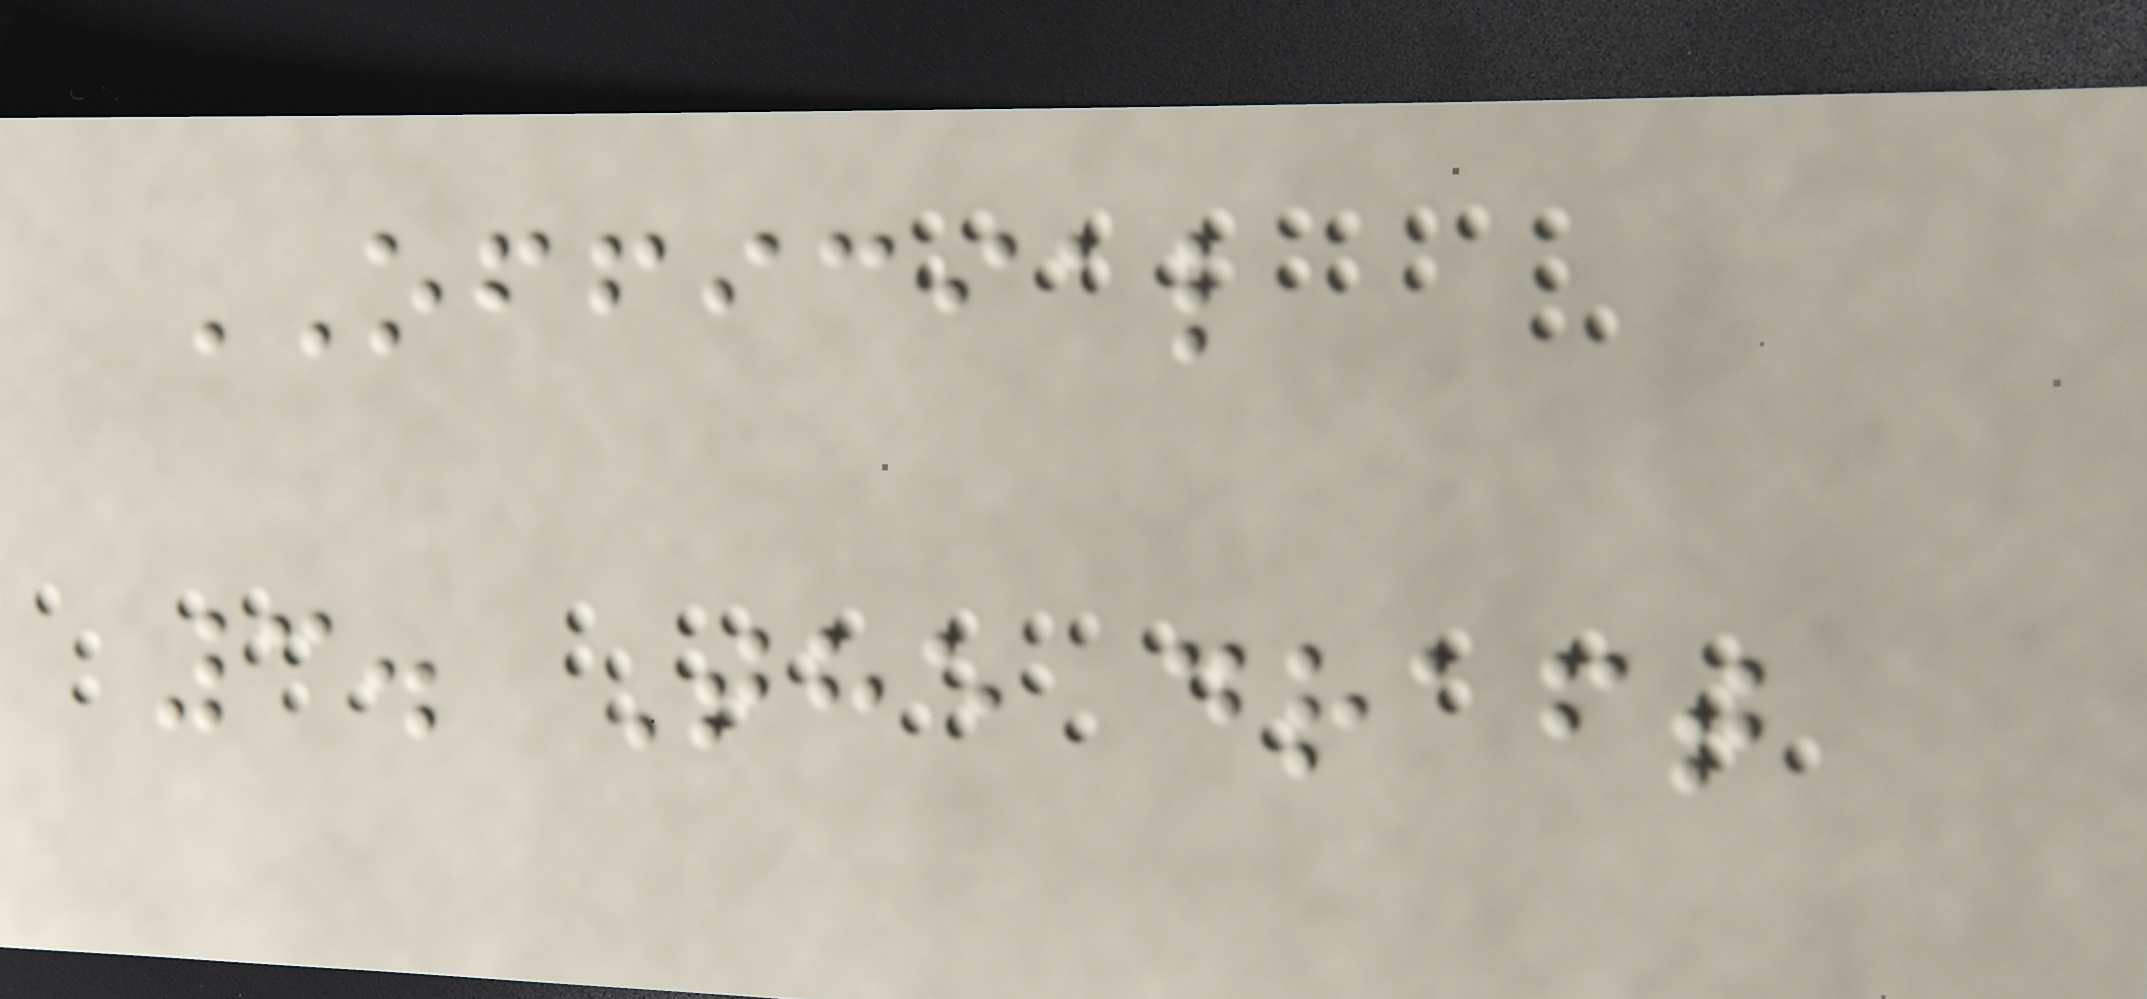OFFICIAL
3. The draft
